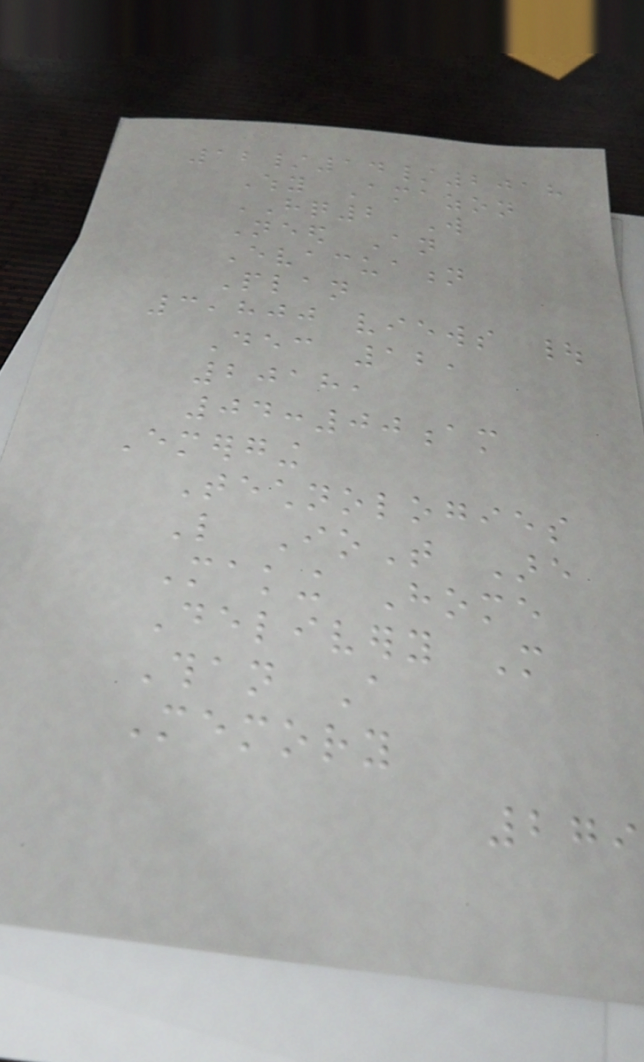12/14/2018
Why Amazon
HQ2 Will
Need An
Evacuation
Plan
3,800 views |
Dec 12,
2018,
04:00am
Emerging
Technologies
Like IoT Are
Making Home
Delivery More
Than A
Memory
279
